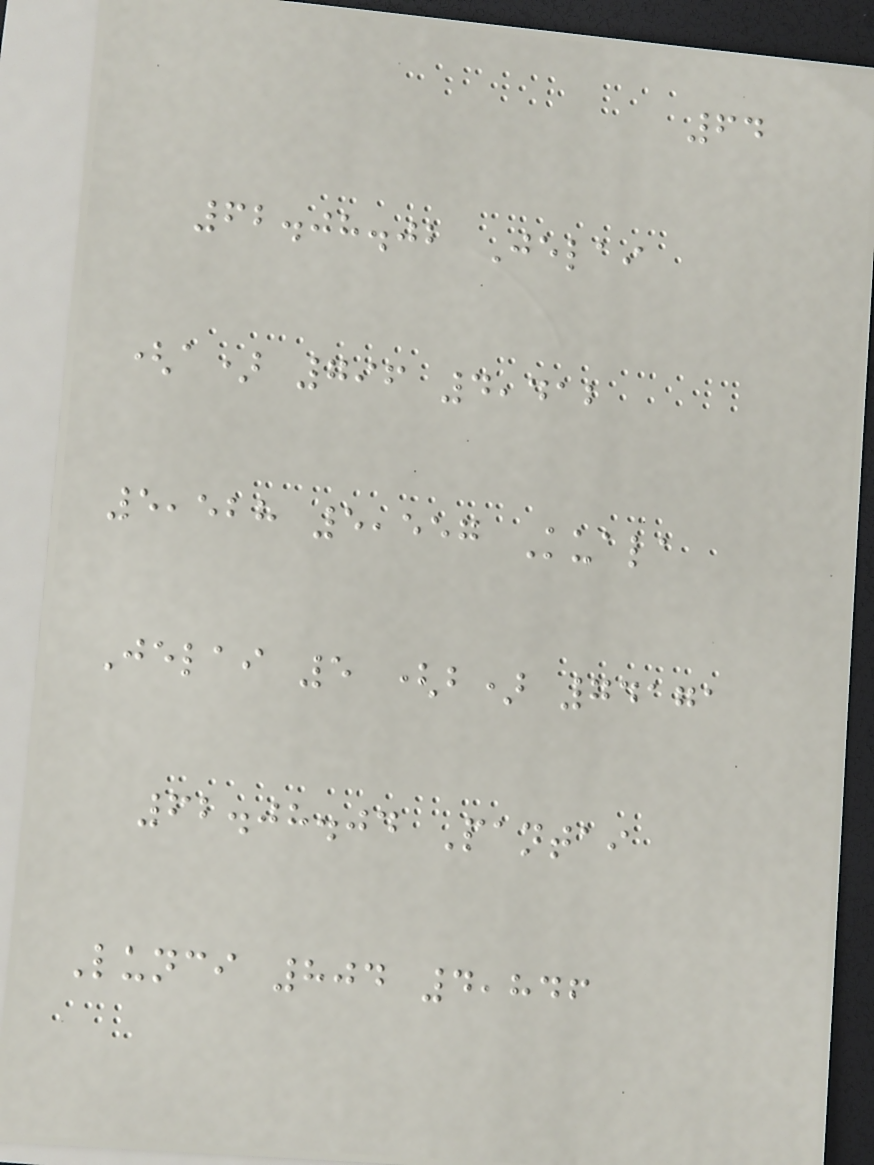64
62.08.02 Jelai
(a) 796 4,412
5,528 5,557 Kuala
Jelai 5 (b) 74171
62.08.04 Pantai
Lunci 804 4,846
